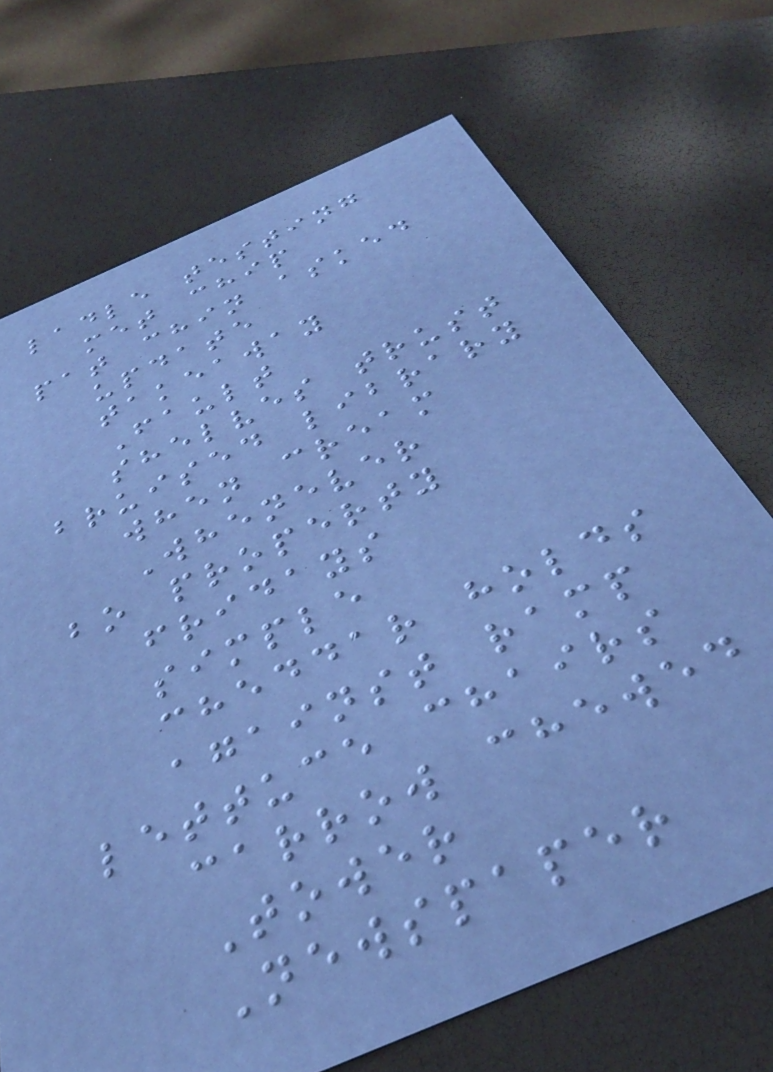ladle testing
met chip
pat chin asked
update
takeaway
Fault
shelves trust
bruised library
when cream
Whenever
bo property
fridays
simple
cheddar holds
against ramp
lettuce chairs
carrow chewed
Tower
Newspaper
